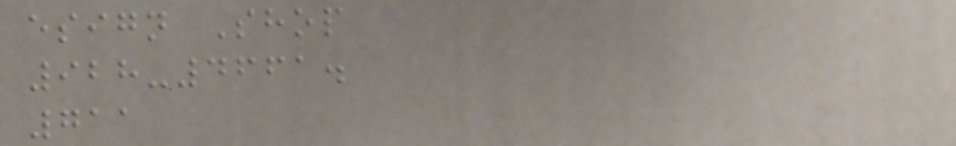esign Shop
928-4661.
711
